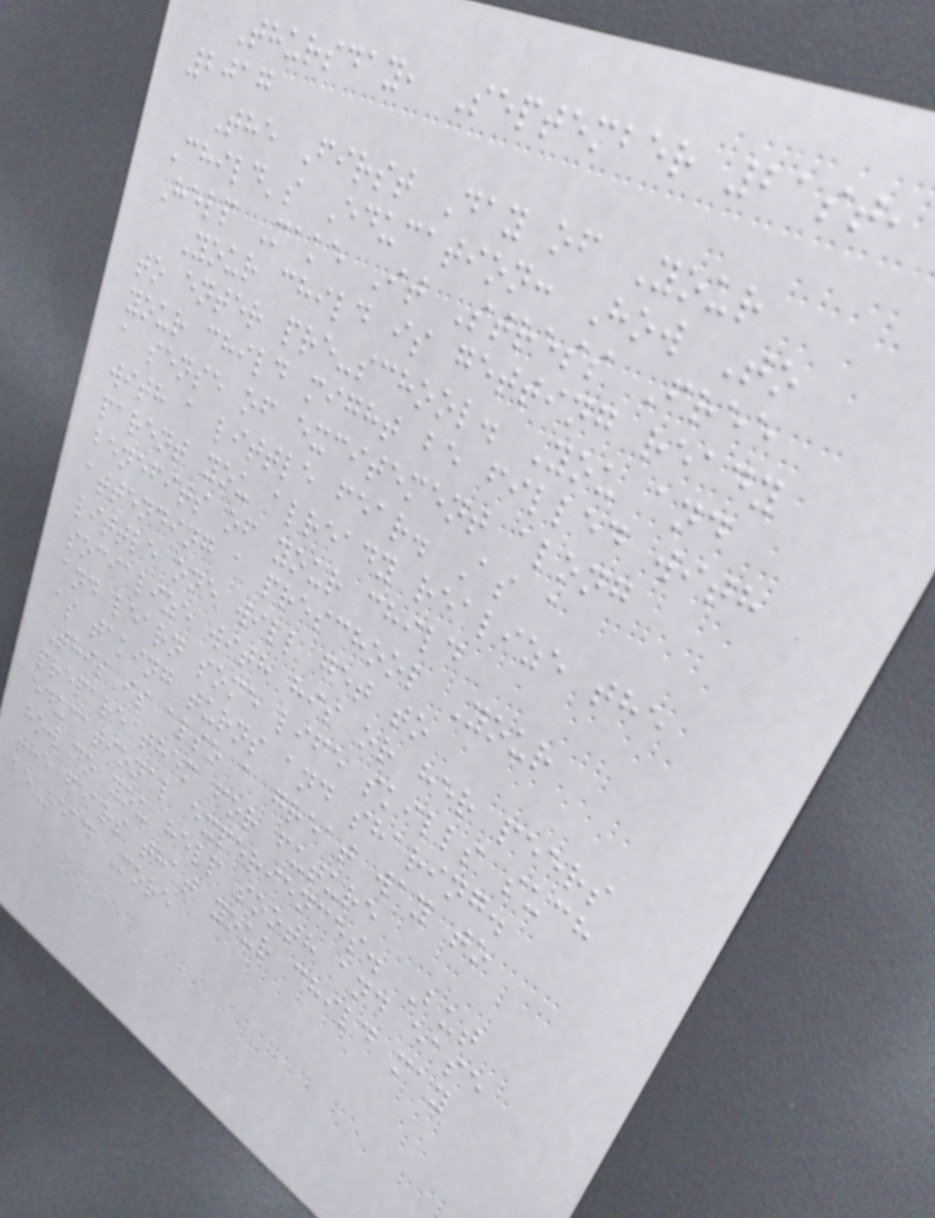Thursday, September 21st,
2017
The First Day of Your
Child's Education: How To
Help Make It Stress Free
Your child is getting ready
to enter pre-school. You and
your child might be filled with
a sense of excitement along
with a little fear. As a
parent you already realize the
benefits of your child
attending a preschool Your
little one will get to
socialize with his or her peers
and learn some life skills such
as taking turns and sharing.
This is also a great way to
prepare them for future
educational experiences. But
how do you help sooth and ease
the fears that your child may
beRead More
